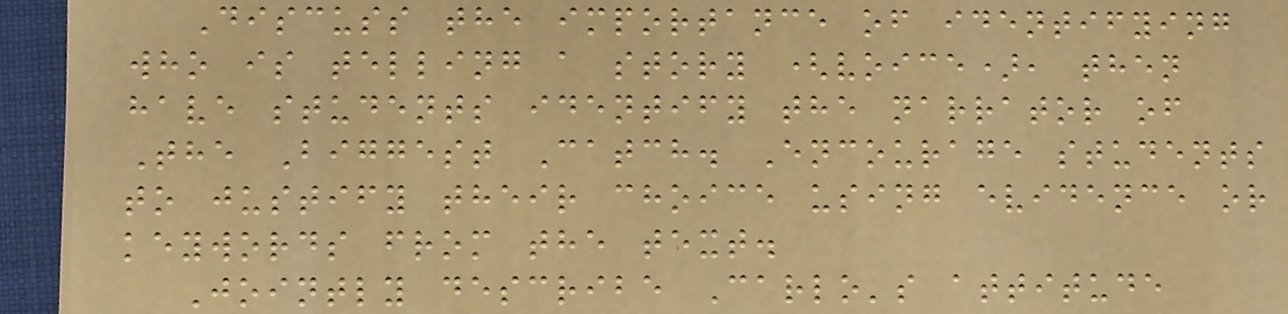Discuss the importance of identifying
who is telling a story (voice), then
have students identify the narrator of
The Biggest Catch. Encourage students
to justify their choice using evidence or
keywords from the text.
Jointly describe Carlo's attitude
